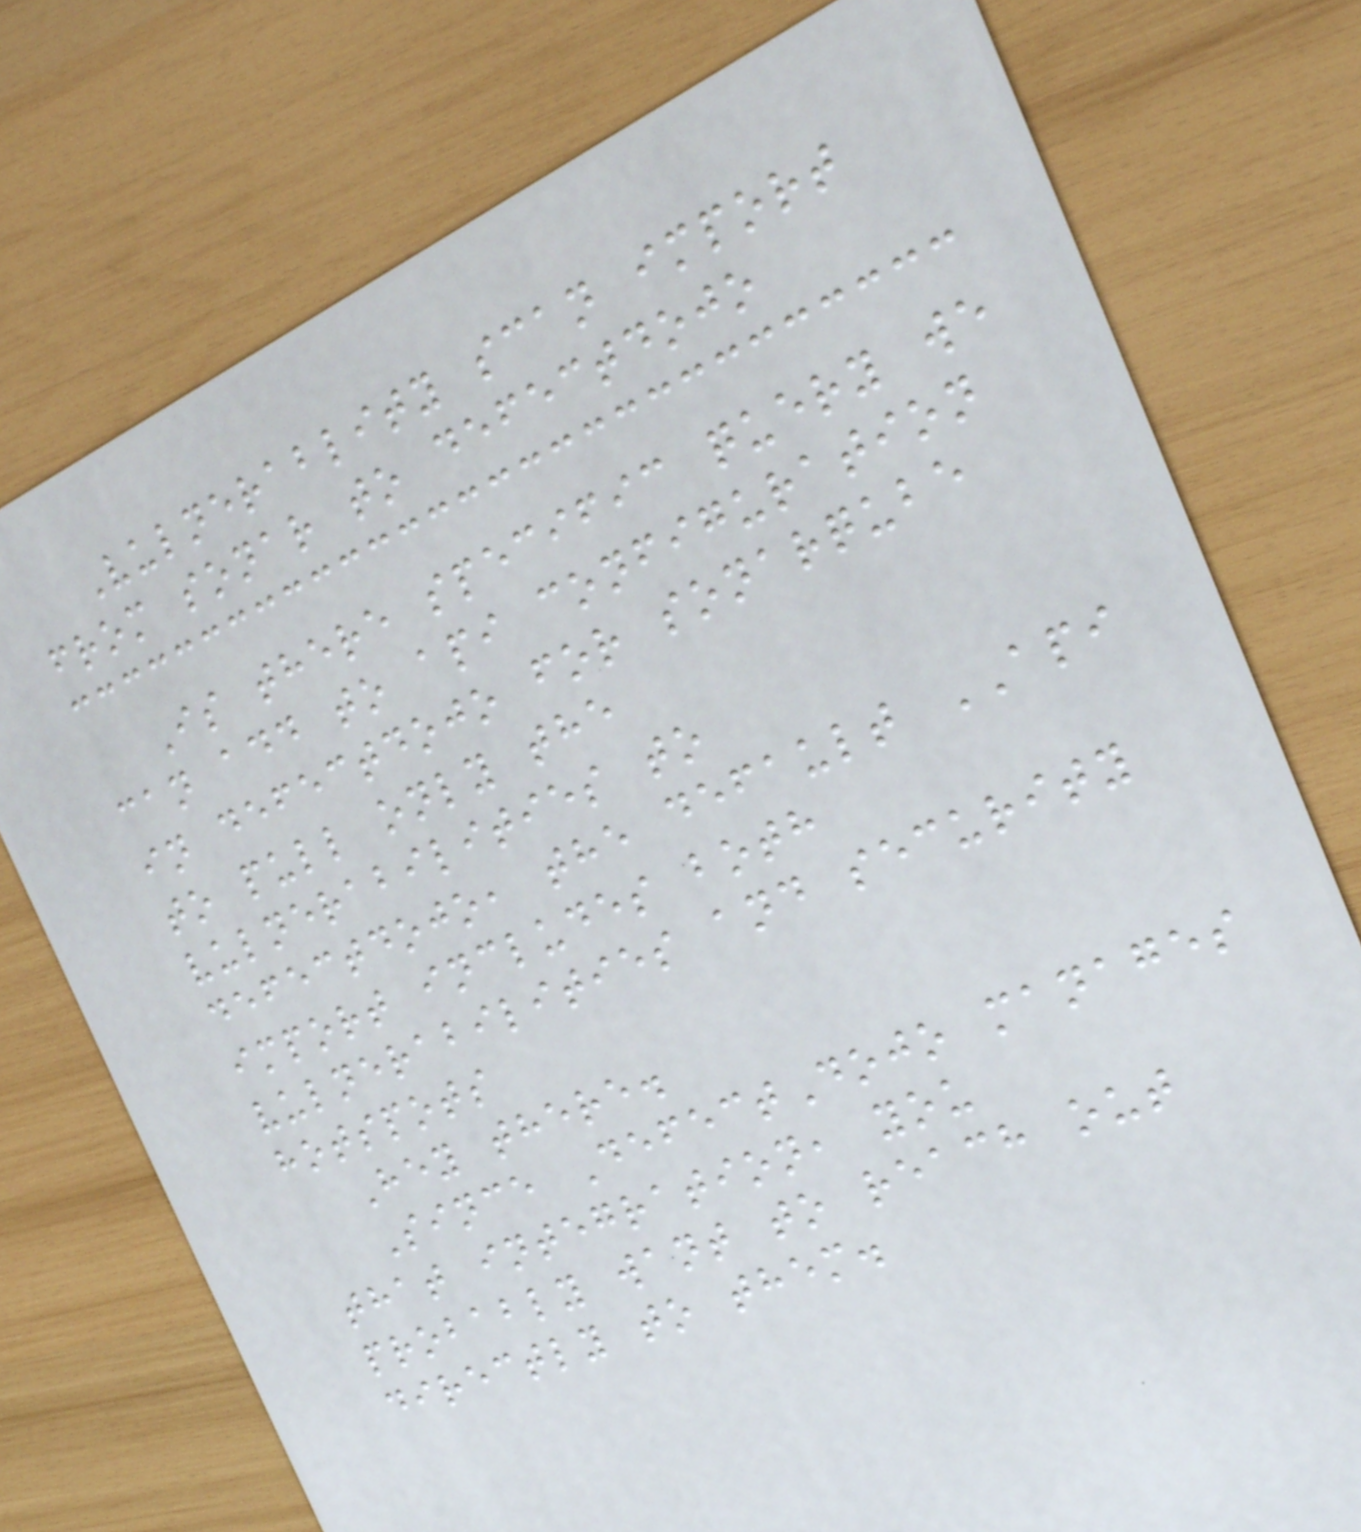Vulnerablity scan import
from sonar to defectdojo
Is there specific query we
can add to api configuration
in defectdojo for sonarqube
to pull only the
vulnerabilities to
defectdojo, the default API
import includes both
vulnerabilities and security
hotspots
Hey there.
Since DefectDojo manages
that integration, you
probably want to reach out
directly to them.
